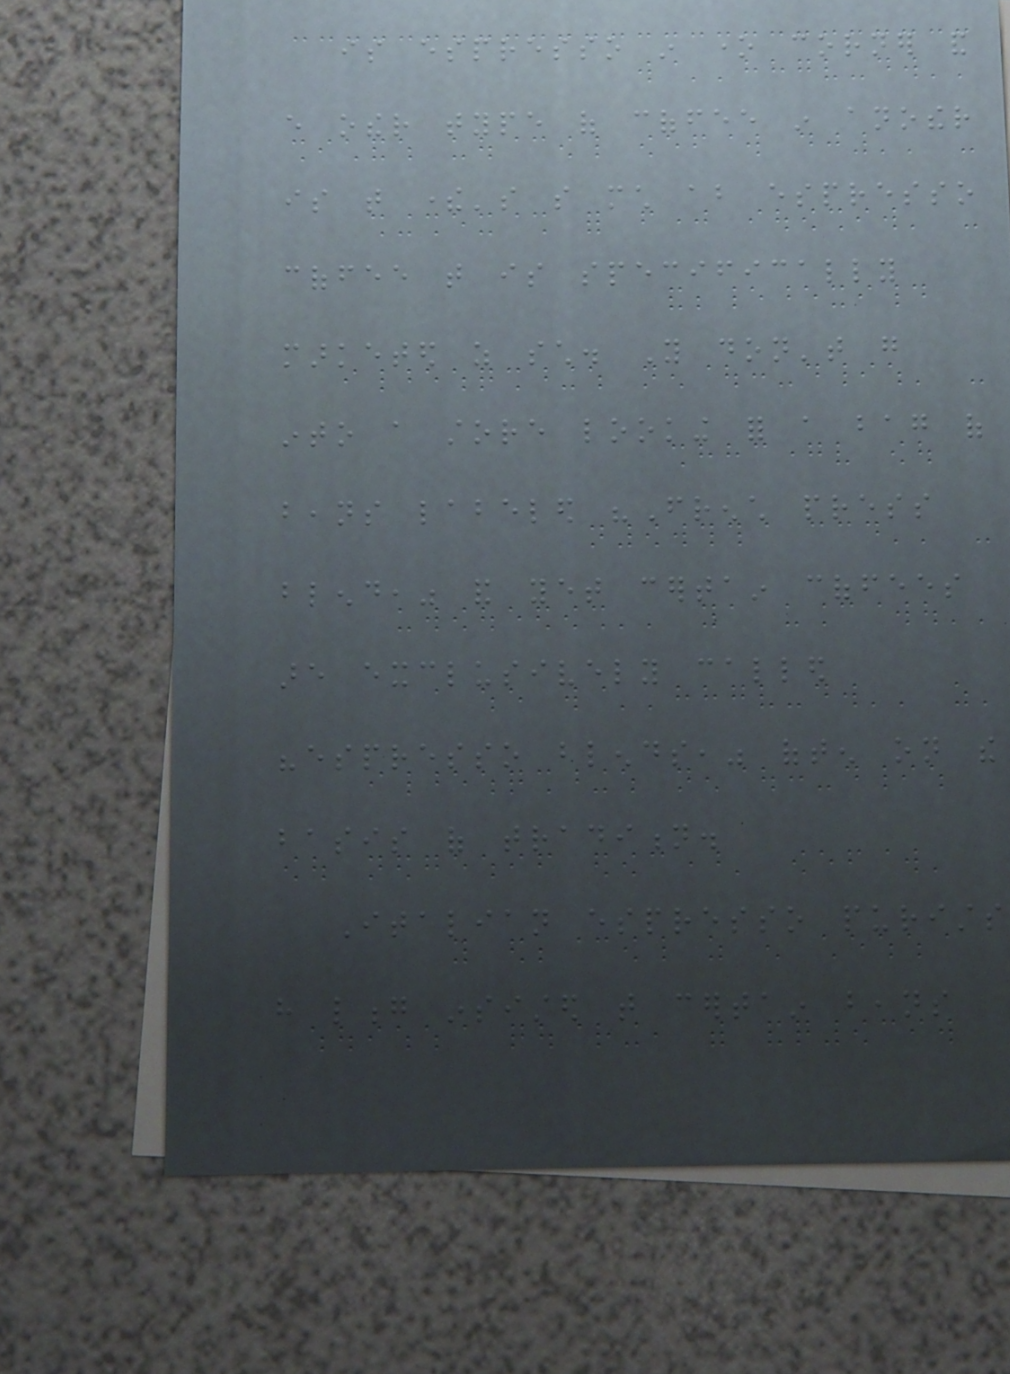is espresso in one corner and
every other type of coffee in another
is that there's so much about espresso
coffee that is specifically
marketed as such. You don't go
into a store looking for a bag of
beans labeled "French press
blend," and yet certain coffees
are exclusively called
"espresso blends," often on the
basis of tradition.
Italian espresso purists
have long insisted that certain beans
